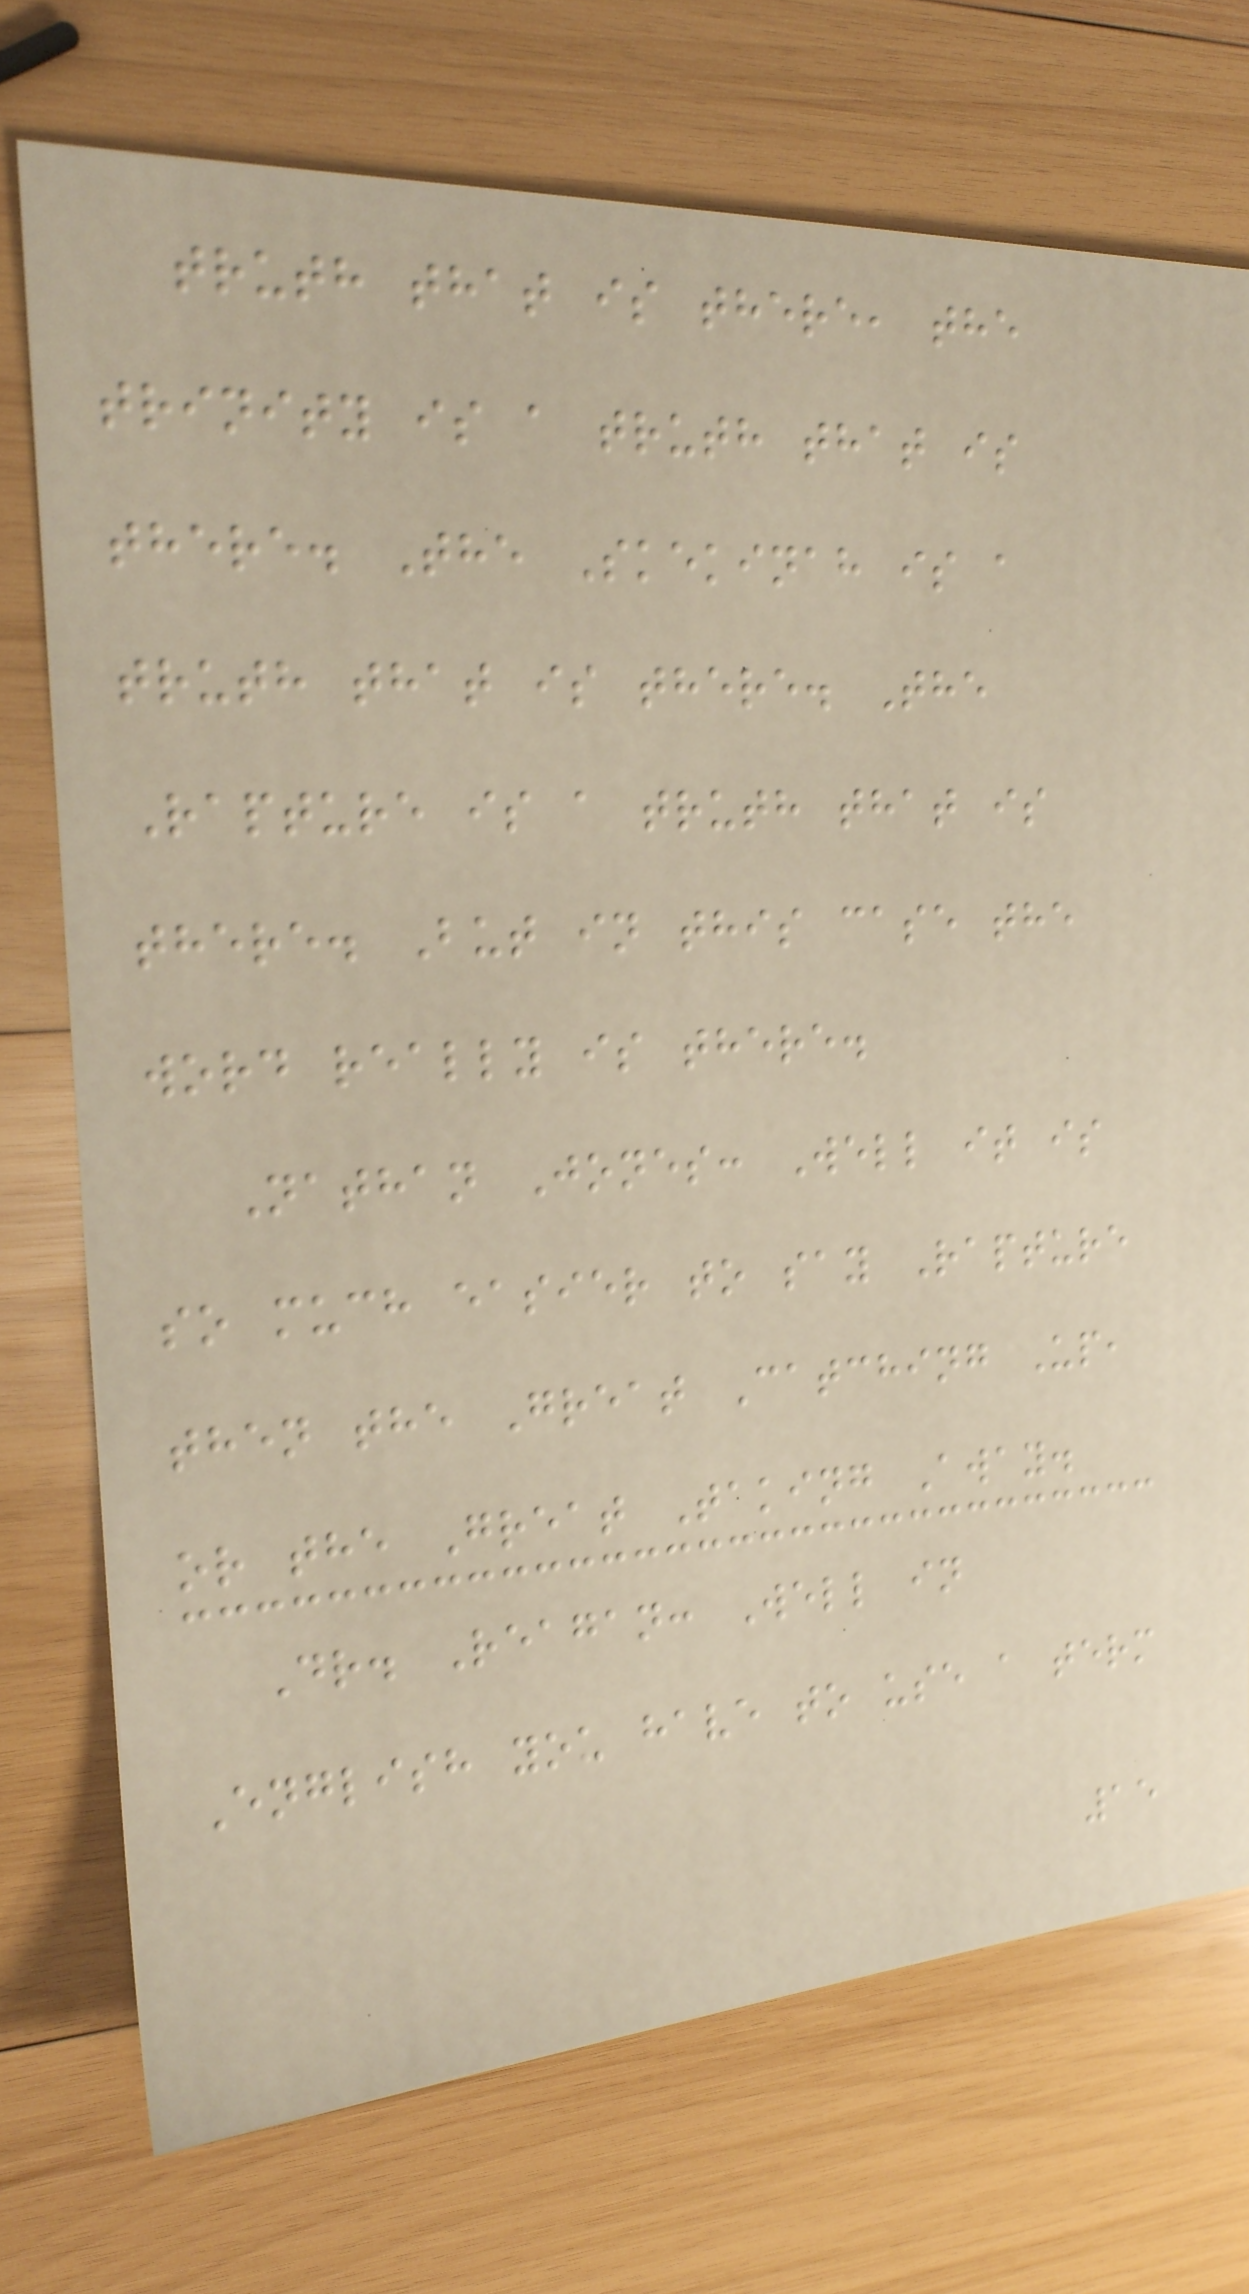truth that is there, the
trinity is a truth that is
there. The Skekinah is a
truth that is there. The
Rapture is a truth that is
there. But in this case the
word really is there.
Nathan Jones: Well it is
so much easier to say Rapture
then the Great Catching Up,
or the Great Taking Away.
Dr. Reagan: Well in
English you have to use a term
15
